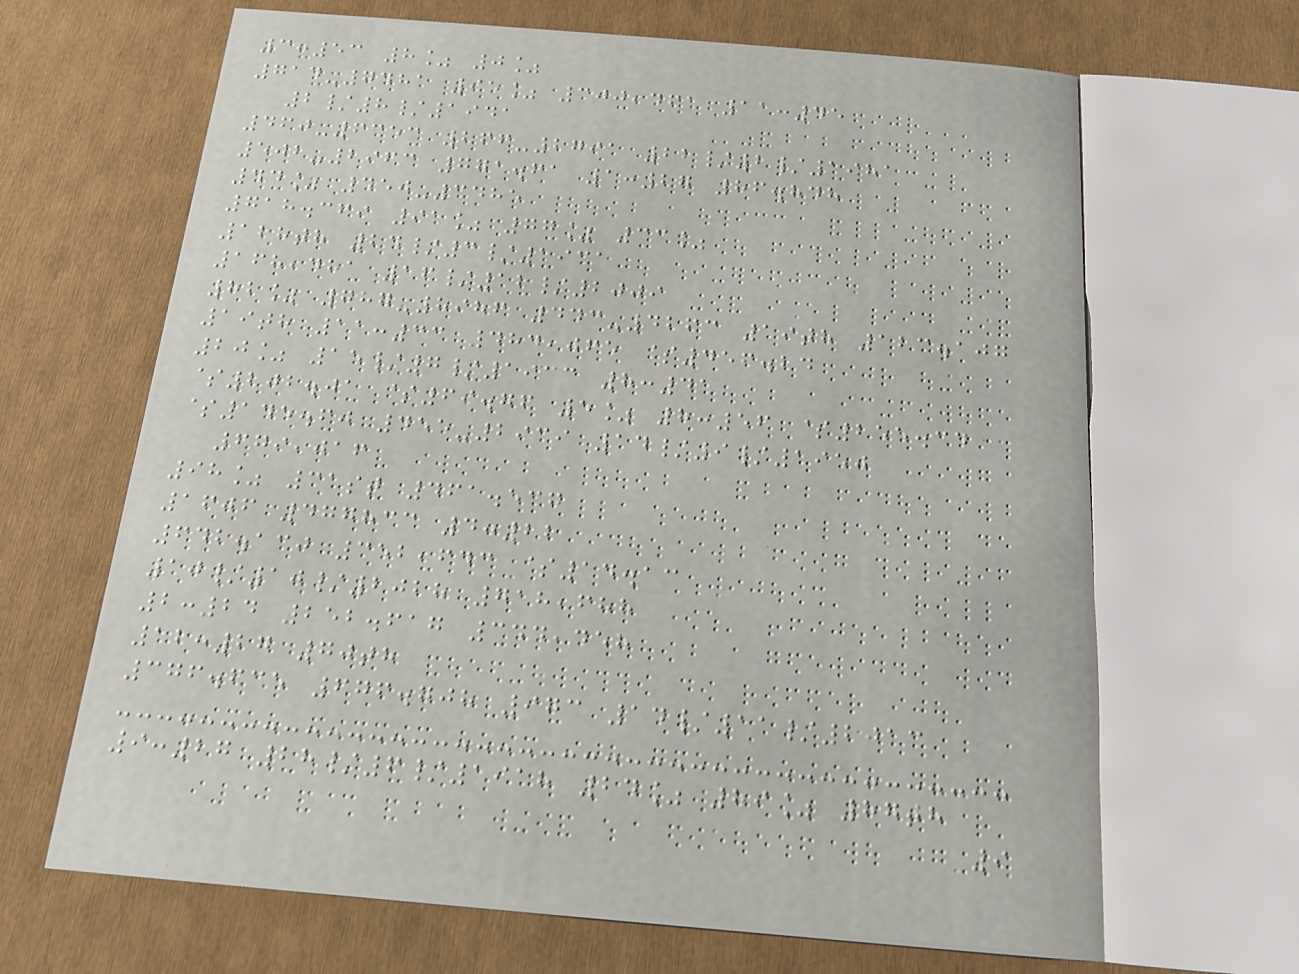3:53 8% 0%
714-7481 95% 300,461 11:45
2/8/1941
460-6353 266-2791 22/2/1981
502-2963 771.61 1:27 86.848
44% 450-3485
718.369 91% 77% 33%
128th 24/3/1931
168,481 16/12/2009
82% 787-8986 443-4263 19th 123.107
19th 11:33 484,065 $456.24
20% 15/7/1933 8:41
$202.01 $69.76 5% 8:56 $255.34
$145.60 455-2939 14/9/1950
679,016
98% 31st 461.537
1606 477833 4:22
642.130 352,643 $14.13
10/10/2028 718,688
2:24 252.617 344,458
12:27 70th
376.635 676.708 973 14/11/2013
9:27 28/6/1918 24% 89% 87th
9
